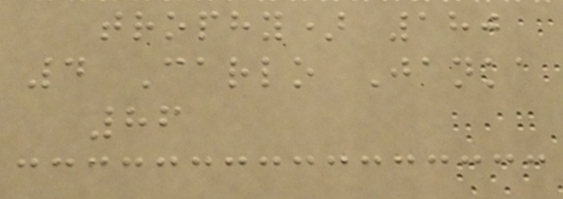trophy) 180
4 Carlo Janka
86
